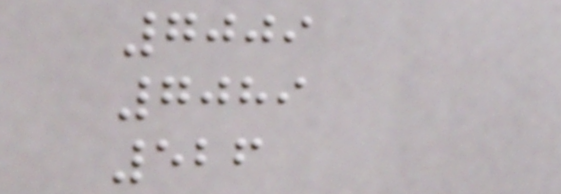7009
7089
526
